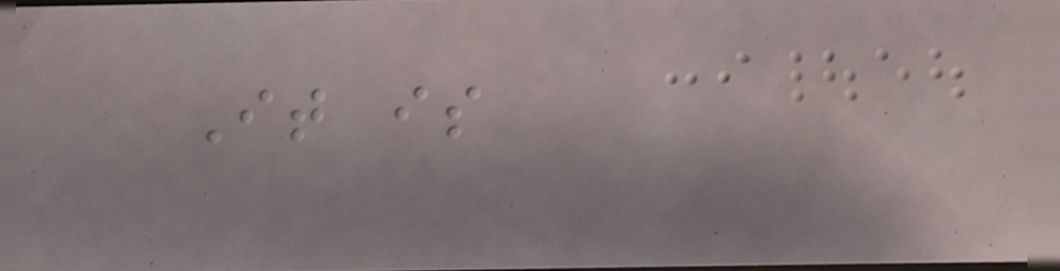It is
